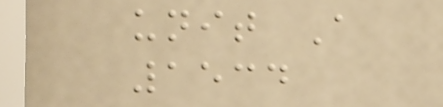unit A
1534
